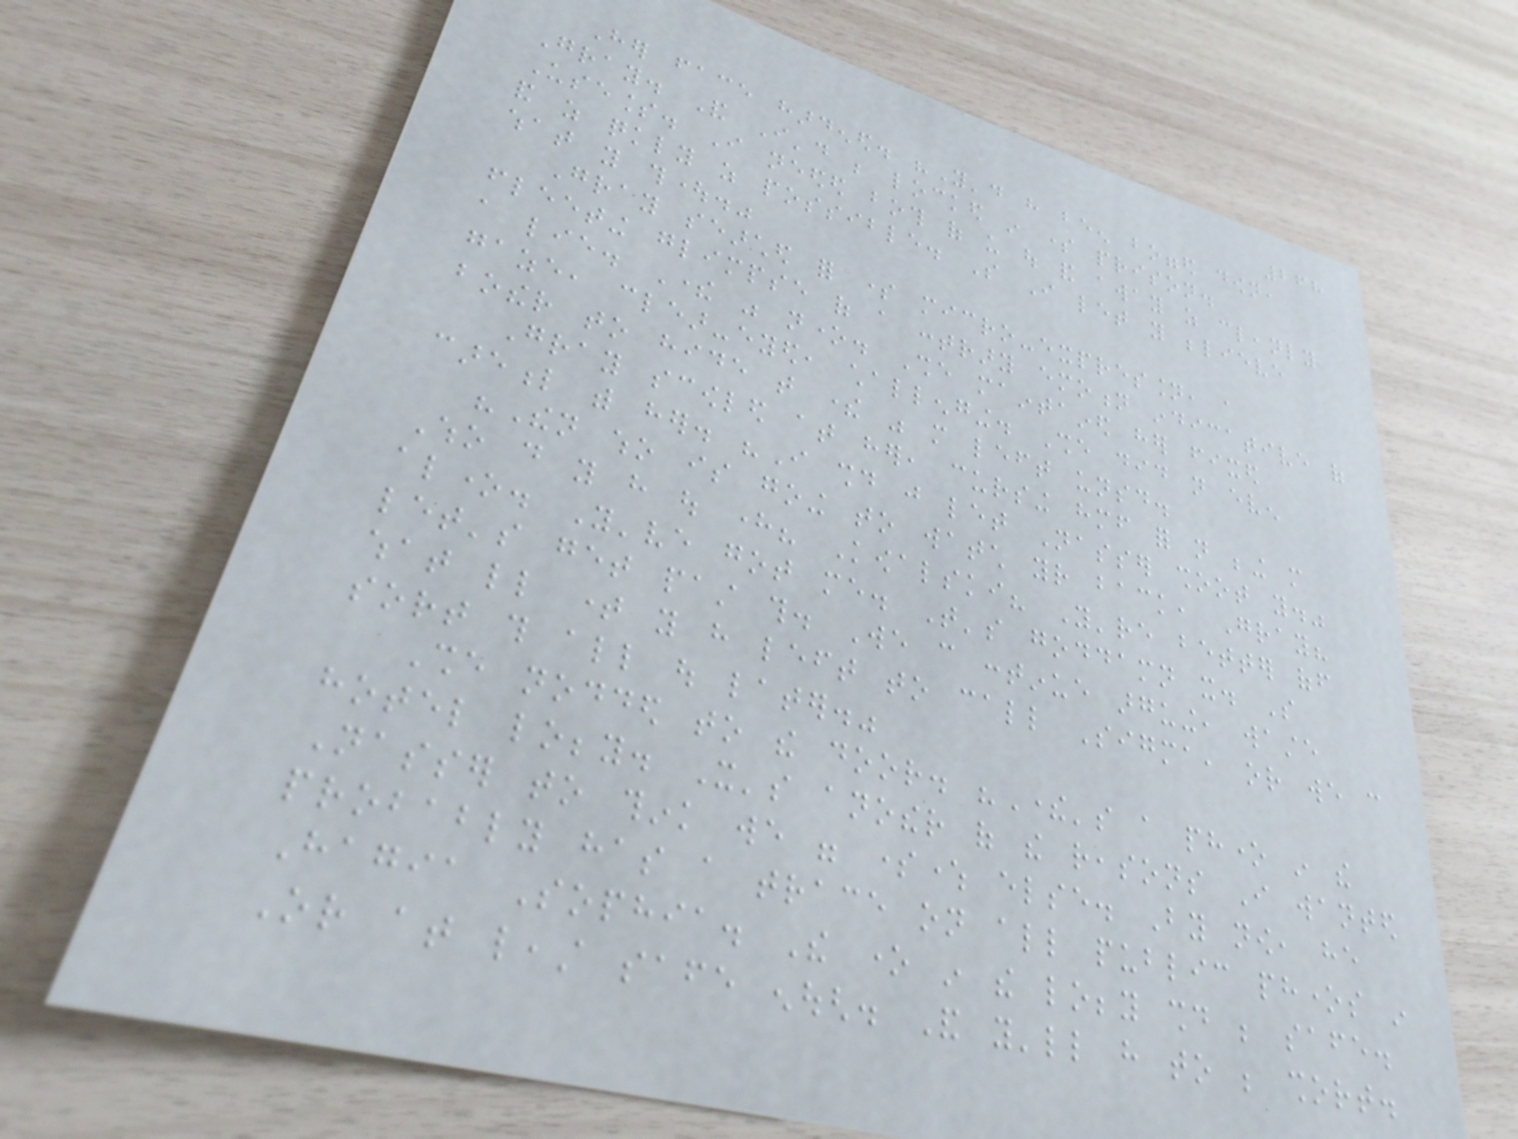268
Her face hardened. "You'd have been bogged down,
Gray. And I'd be locked in some prison.
Useless. I needed both of us out and away as cleanly
and as quickly as possible. So I let you believe
what you thought."
Gray searched for some micro-expression, a
fleeting glimpse of a contrary emotion indicative of
a lie. There was none. She maintained her fixed
gaze, clear-eyed, challenging. She did not even
bother to hide that there was more left unsaid.
Gray scowled at her, cursing himself for not being more
careful with her. "I should just let Nasser shoot you."
"Then who is going to watch your back, Gray?
Who do you have out here? Kowalski? You're better off
alone. You've got me. That's goddamn it. So
let's get past this. We can continue arguing, waste
what little time you have left to call Sigma, or we can
sort this all out later."
She nodded to the door. "There's a phone in the
hotel lobby. It's another of the reasons I wanted
Nasser to think we were somewhere else. By now, he
probably has a trace on all public phones in
Hagia Sophia. The one in the lobby should be safe.
Or at least safe enough. And you'll have to be short.
